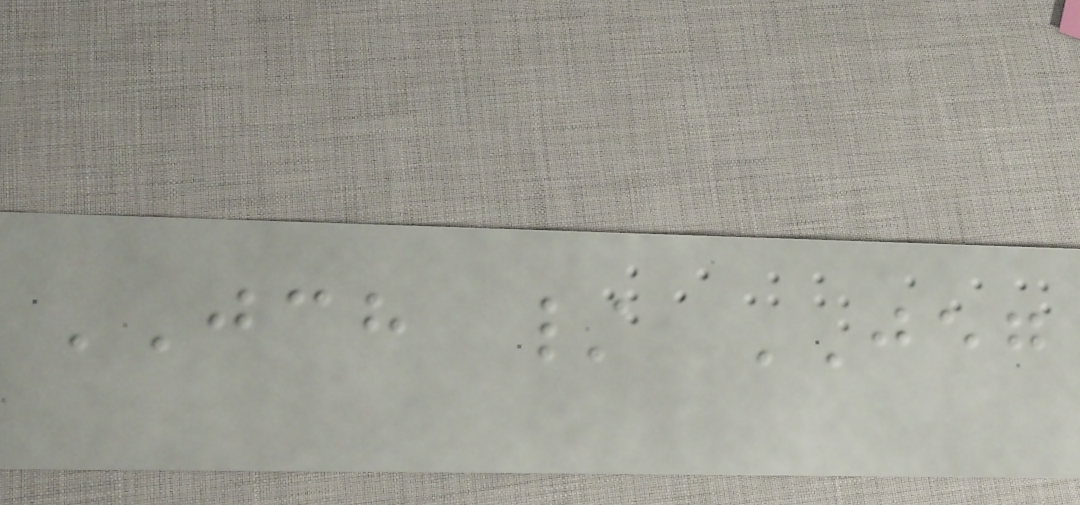JCH / JEG
